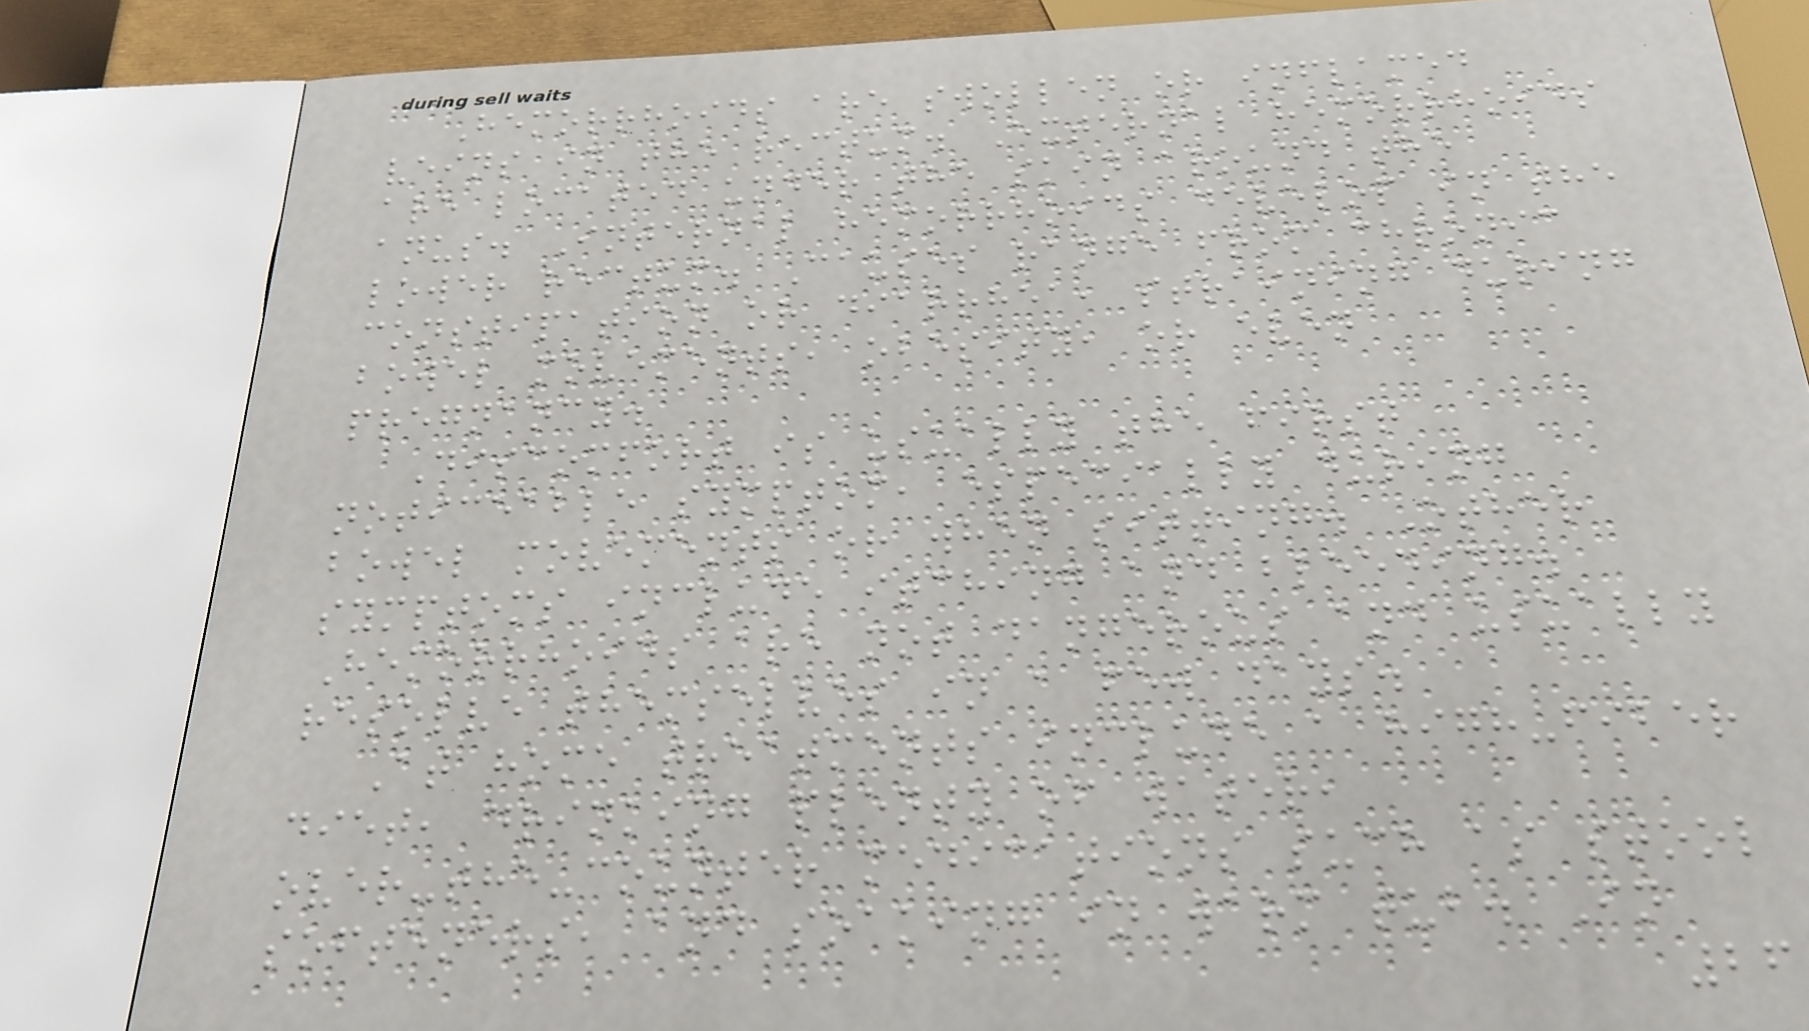Hemorrhoids are swollen or inflamed
veins in the rectum. External hemorrhoids
are located under the skin around the
anus. Internal hemorrhoids develop in the
lower rectum. Causes range from chronic
constipation or diarrhea, straining during
bowel movements, obesity, or even
pregnancy.
Discomfort is usually the first
noticeable symptom, especially during
bowel movements or when sitting. Other
symptoms include itching and bleeding.
Hemorrhoids are not dangerous and usually
resolve themselves in a few days.
At home treatments include a high-fiber
diet, drinking plenty of water,
over-the-counter medications such as stool
softeners, and soaking in warm tub. In
26
